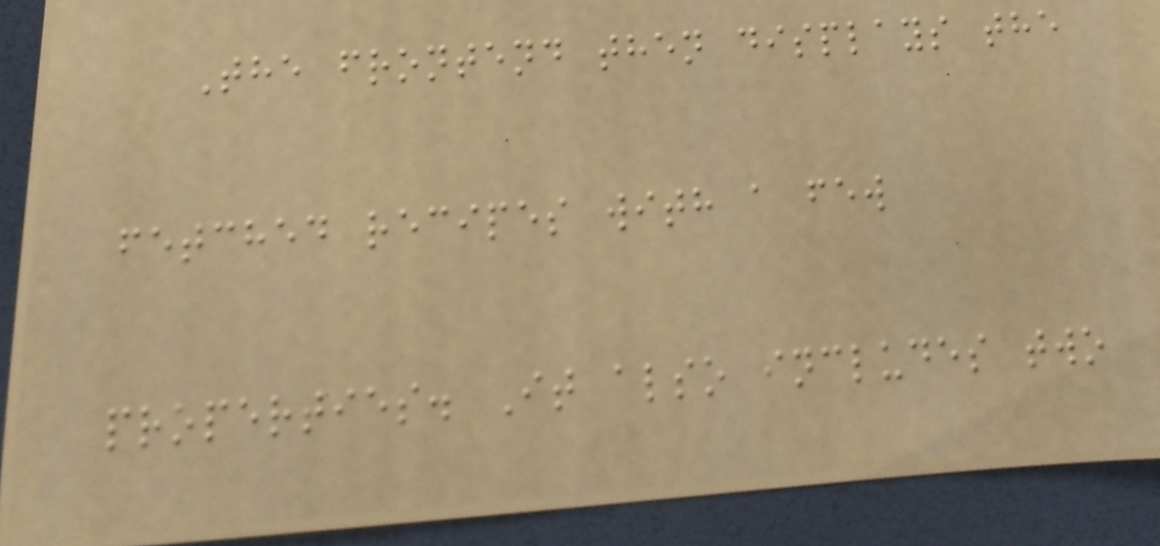The frontend then displays the
fetched recipes with a few
properties. It also includes two
